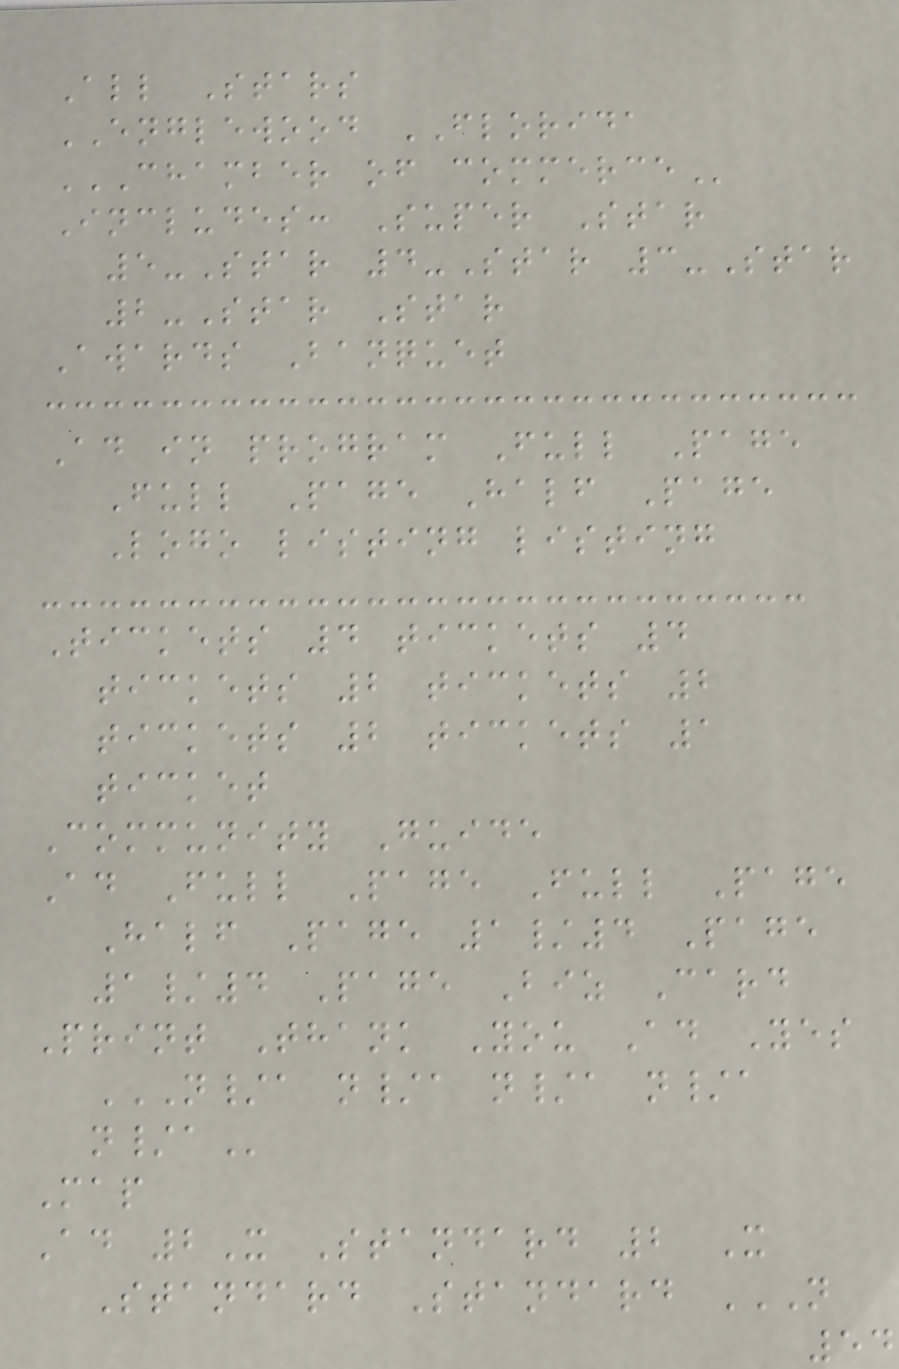All Stars
ENGLEWOOD FLORIDA
CHAMBER OF COMMERCE
Includes: Super Star
5-Star 4-Star 3-Star
2-Star Star
Awards Banquet
Ad in program Full Page
Full Page Half Page
Logo listing listing
Tickets 4 tickets 4
tickets 2 tickets 2
tickets 2 tickets 1
ticket
Community Guide
Ad Full Page Full Page
Half Page 1/4 Page
1/4 Page Biz Card
Print Thank You Ad Yes
N/A N/A N/A N/A
N/A
Map
Ad 2X Standard 2 X
Standard Standard N
54
